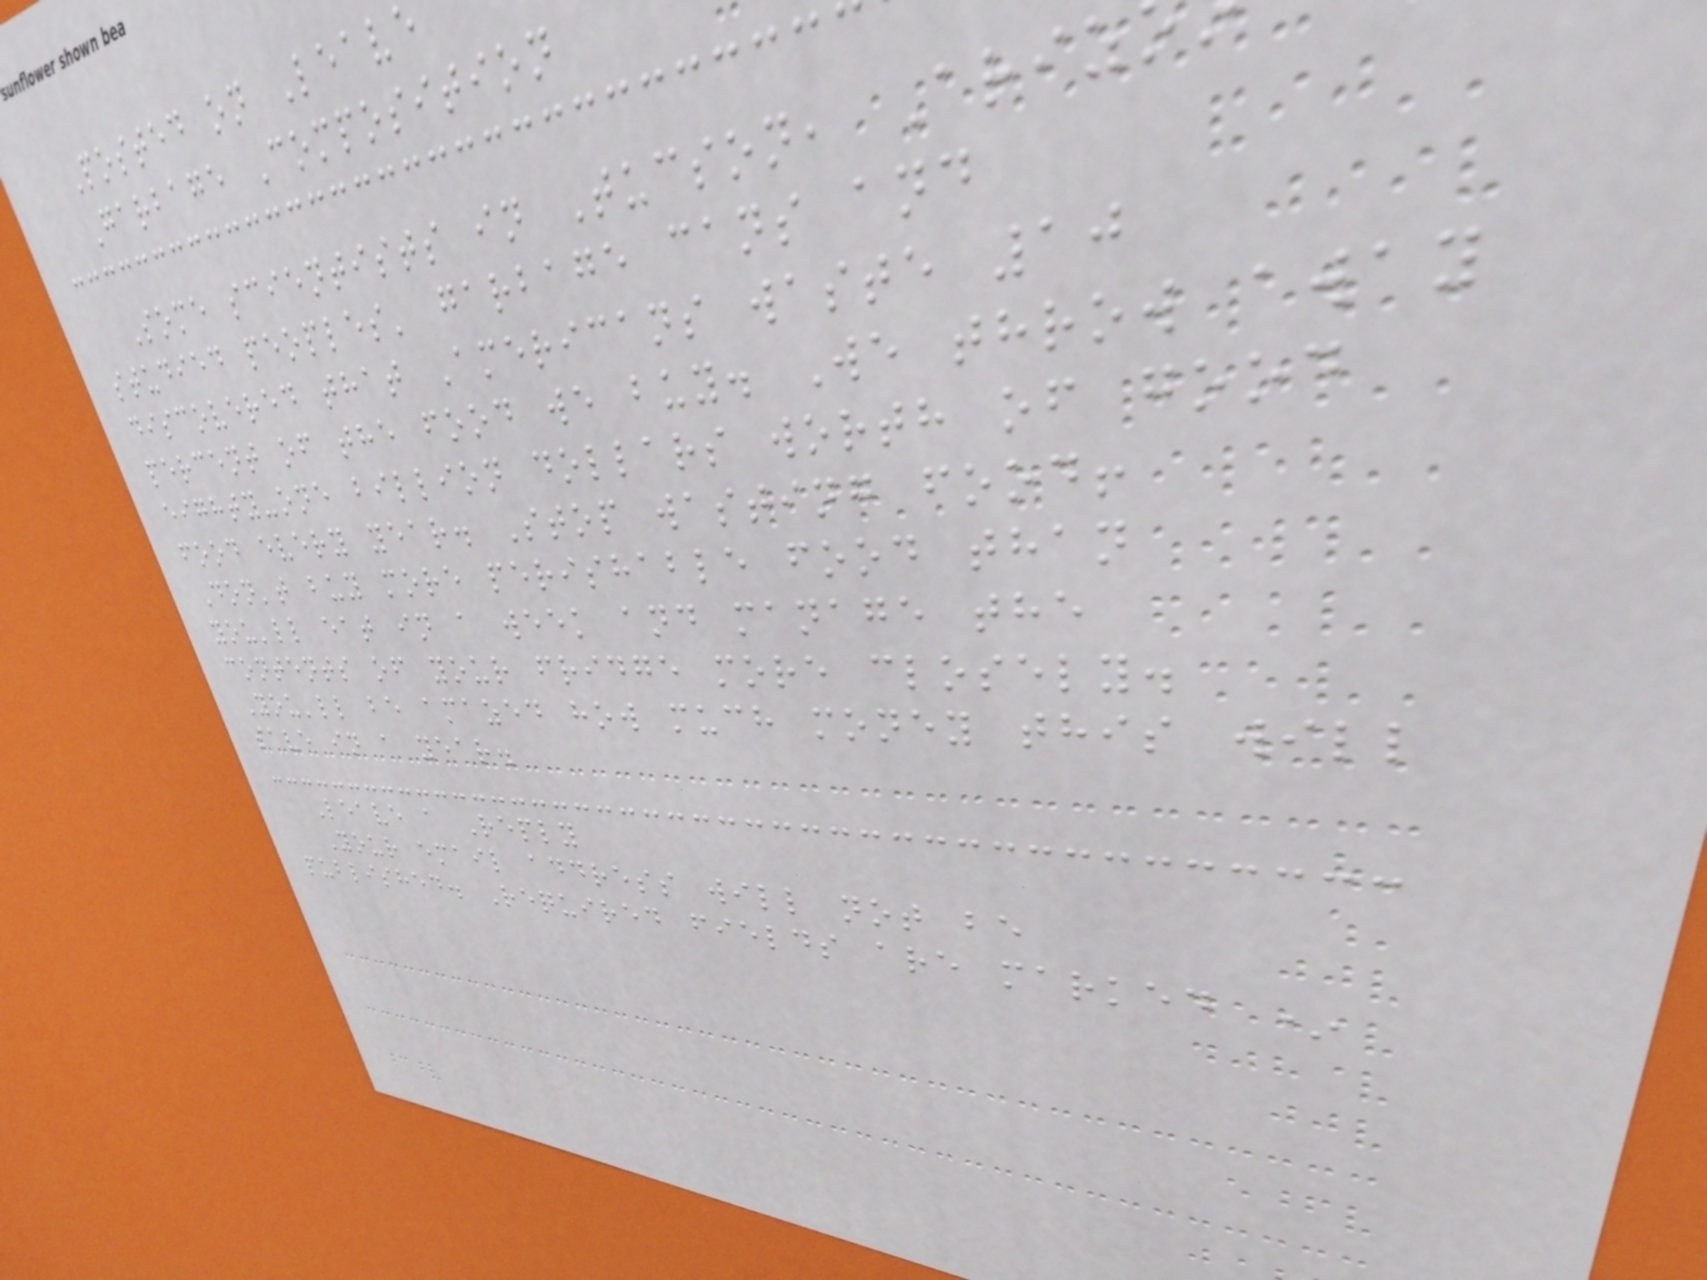Posted on Leave
Garbage Composition
Some scientists in Tucson, Ariz
studied peoples' garbage cans and
discovered that Americans waste 10
percent of the food we buy. We throw away
eighty-one billion dollars worth of good
food every year. Stop wasting food!
Don't buy more perishable food than
you'll eat in a week and manage the
contents of your fridge more closely.
You'll be amazed how much money this will
save in a year.
Leave a Reply
Your email address will not be
published. Required fields are marked *
